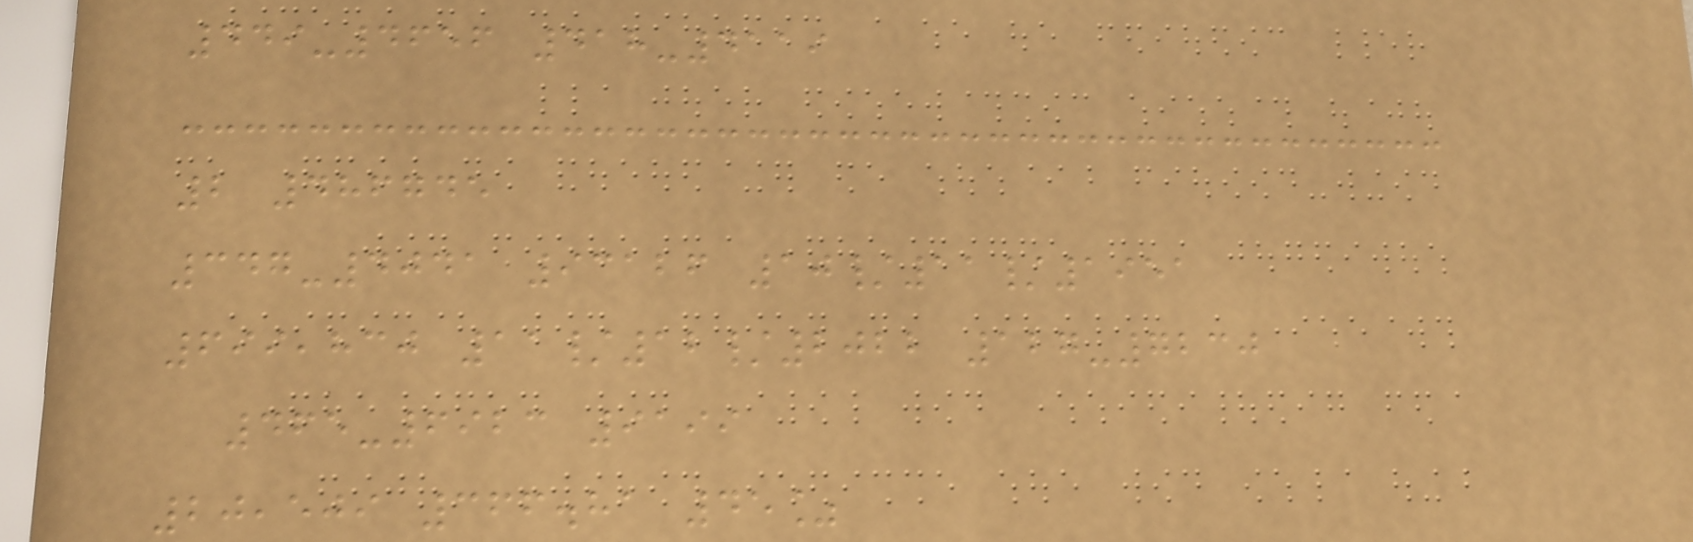449-4656 418-4119
2 486745
347-4041 93126 10/11/1951
699,830 11/12/2022 127-7230
465-6923 9199
20,509 366.81 45%
